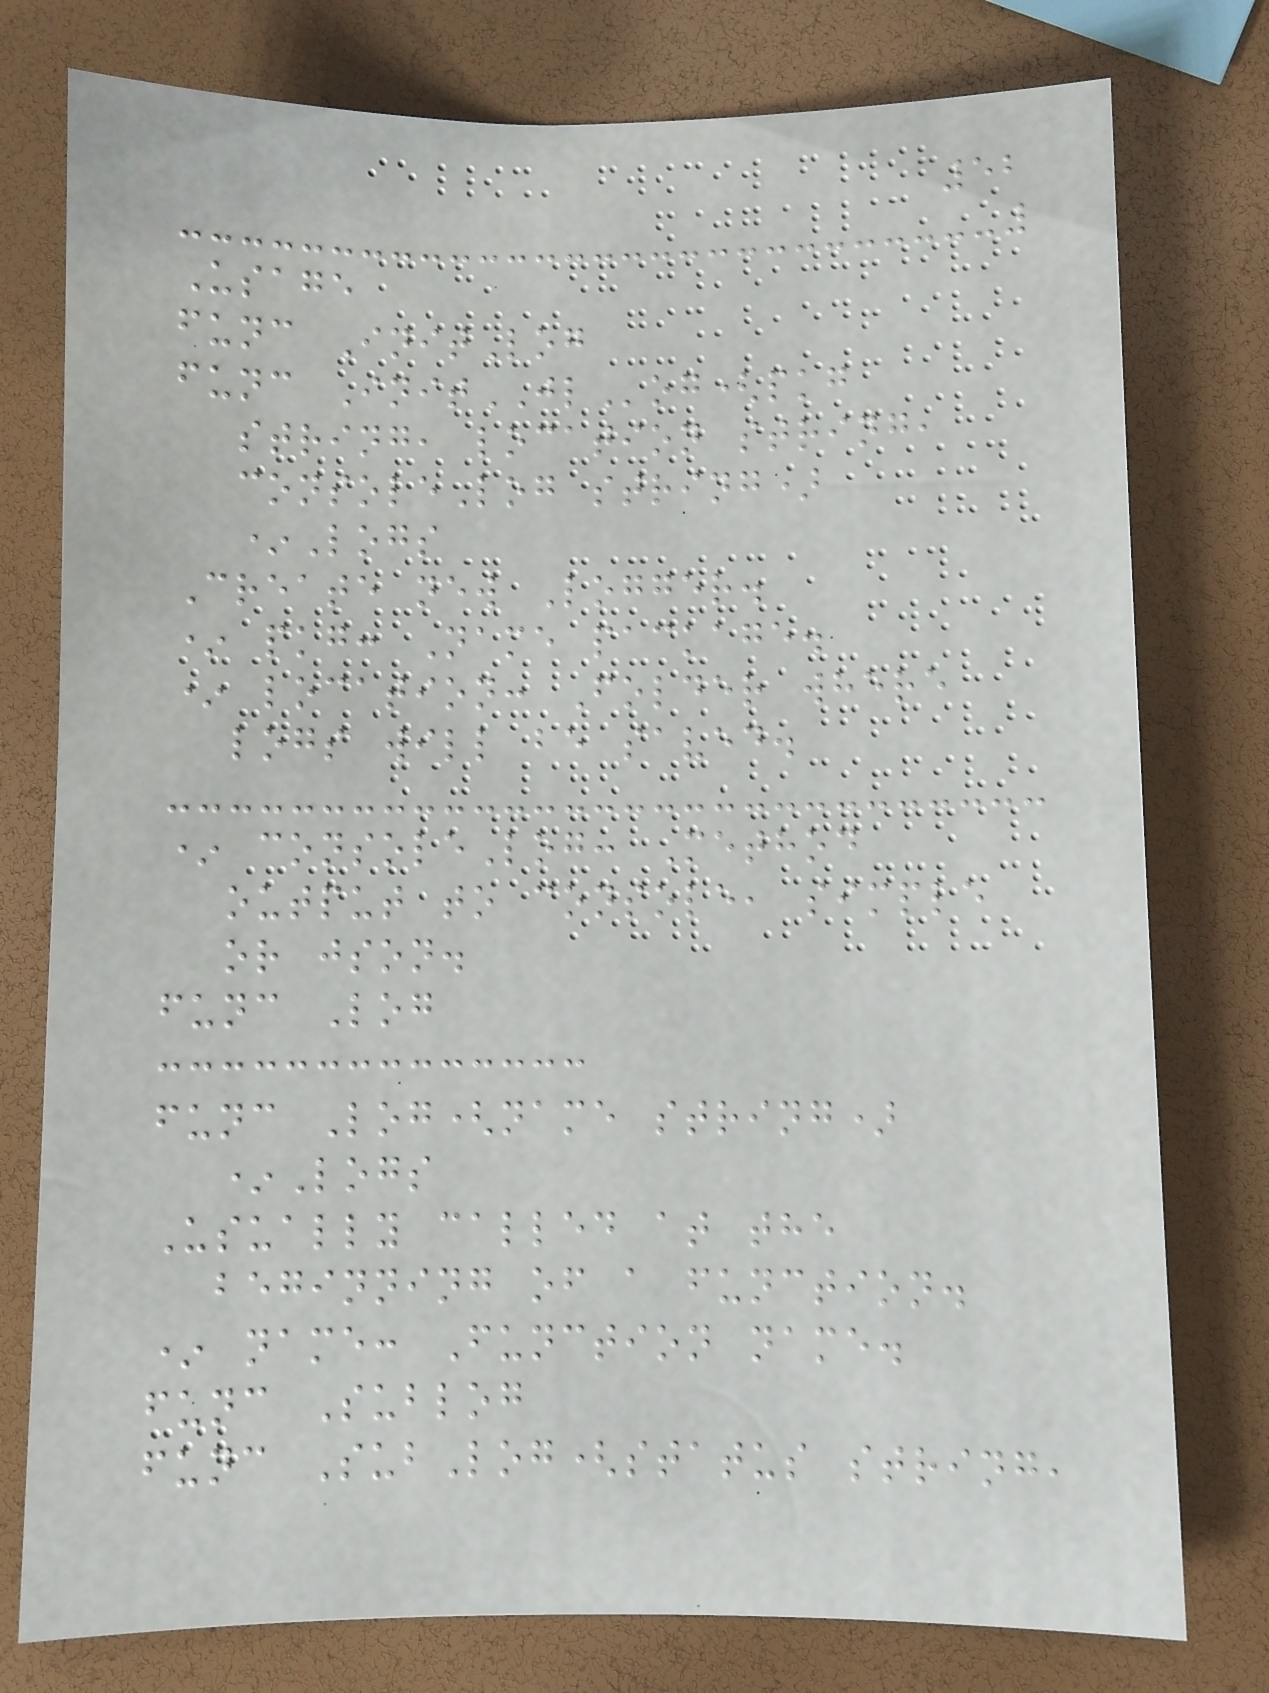52
Usage
func InitLog
func InitJLog(pkg
string, location string,
consoleLog string)
*Logs
Create new Logger.
* pkg: Name package.
* location: Folder where
logs will be saved.
* consoleLog: Method
output to console, simple
or json.
func Log
func Log(name string)
*Logs
Usually called at the
beginning of a function.
* name: Function name.
func Sublog
func SubLog(status string,
